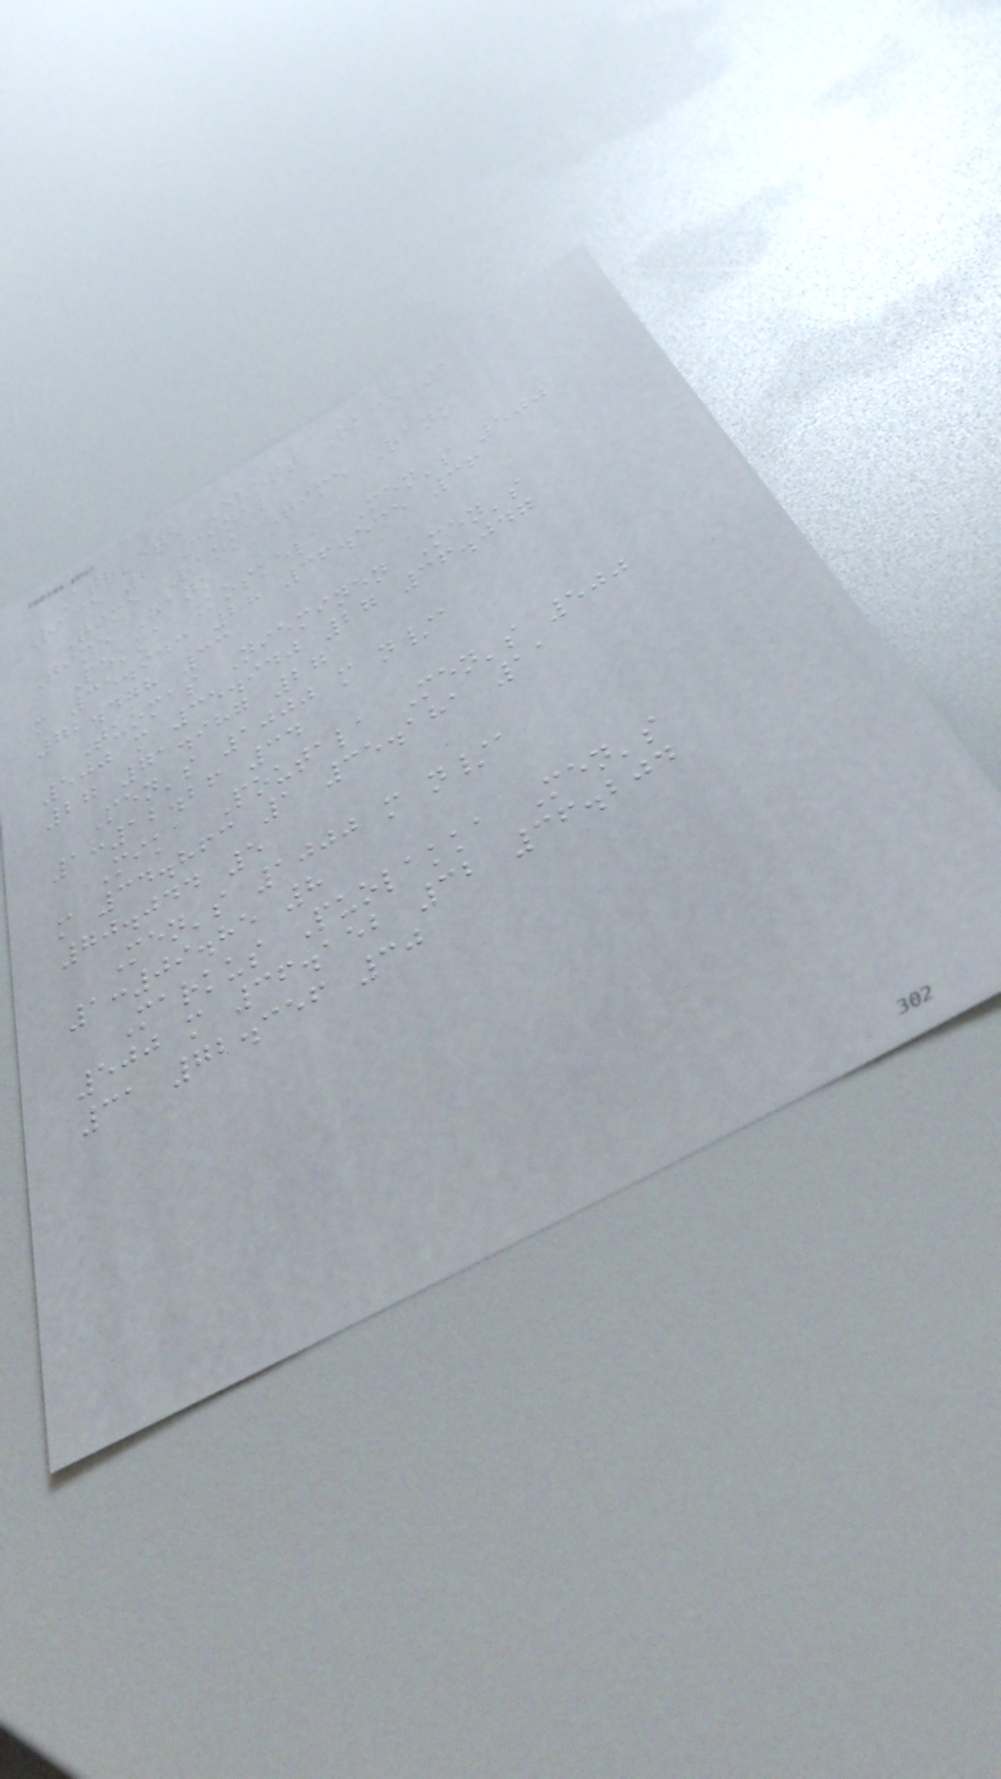Athlete Event Race 1
Race 2 Final
Time Rank Time Rank
Time Rank
Pekka Koskela Men's 500
m 35.943 28 36.535 36
72.478 33
Tuomas Nieminen Men's
500 m 35.940 27 36.047
27 71.987 27
Men's 1000 m n/a
1:12.26 34
Mika Poutala Men's 500
m 34.863 1 35.181 11
70.044 5
Men's 1000 m n/a
1:09.85 8
Markus Puolakka Men's
500 m 36.152 32 36.204
31 72.356 30
